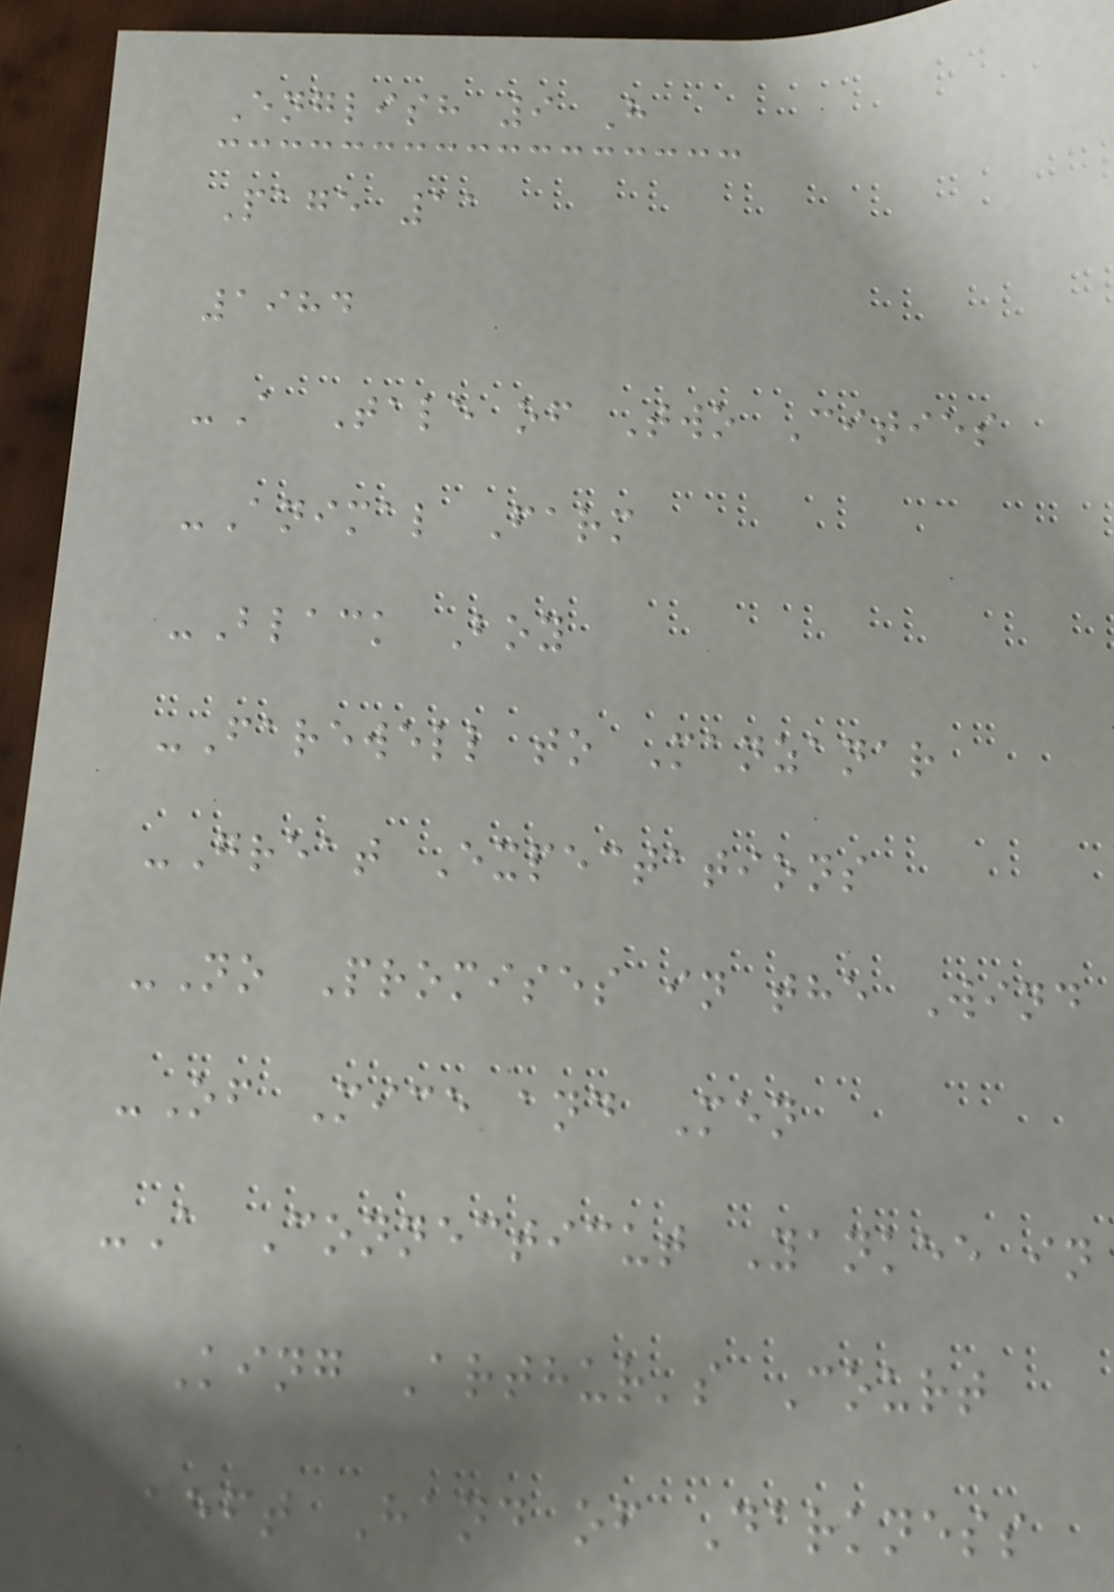English 9 H
Page 11
1984
-A Tale of Two Cities
-Animal Farm
-Black Boy
-Farewell to Manzanar
-Great Expectations
-No Promises in the Wind
-Of Mice and Men
-A Connecticut Yankee in
King Arthur's Court
-Left Hand of Darkness
